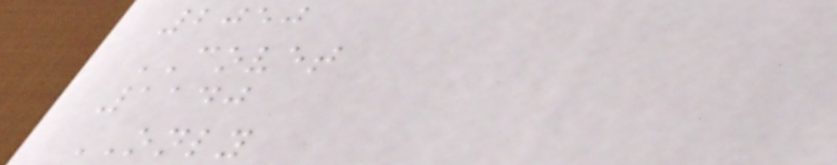2050
COVET
1140
ONLY
